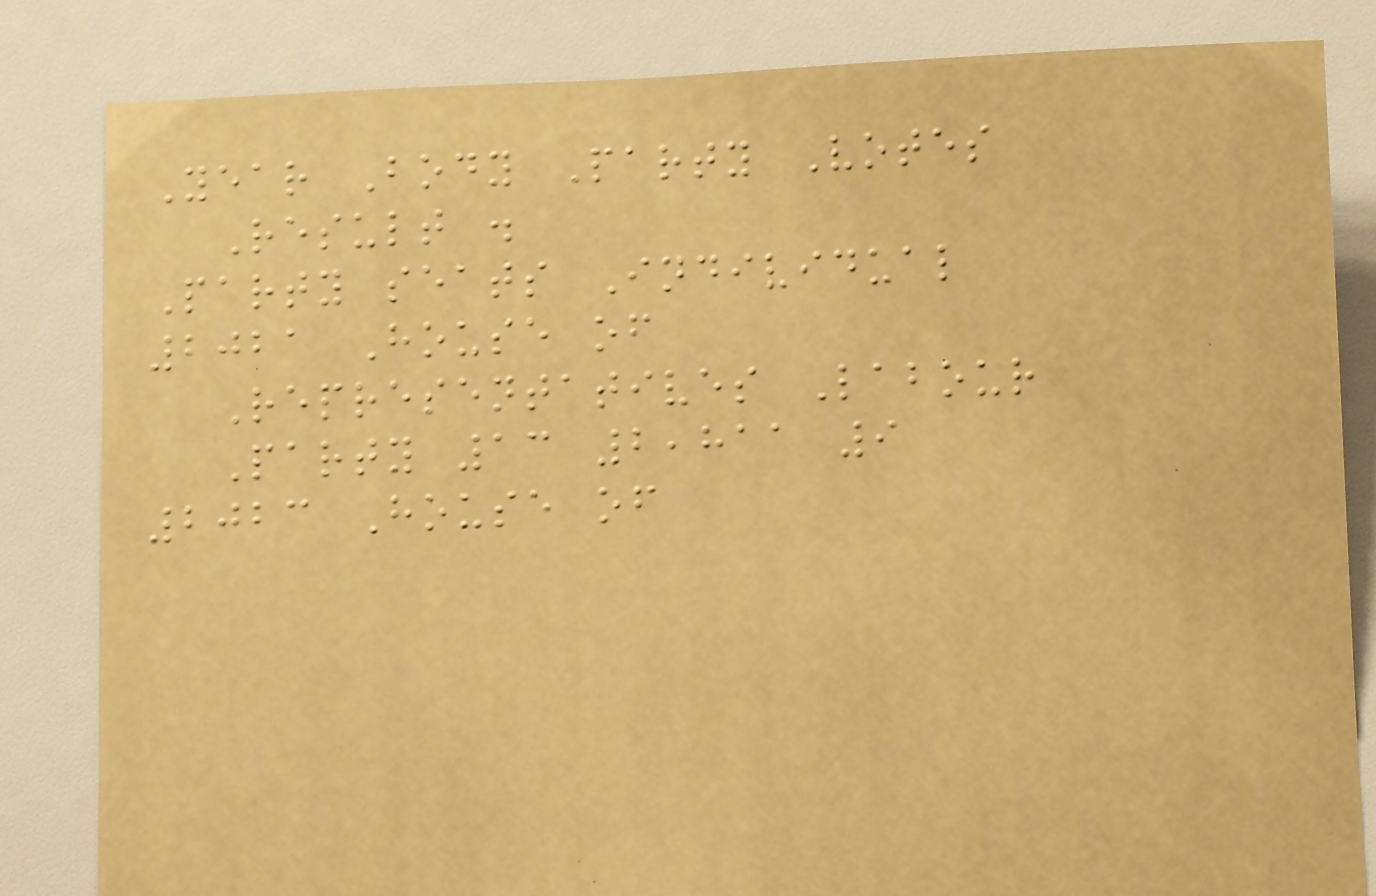Year Body Party Votes
Result .
Party seats Individual
2021 House of
Representatives Labour
Party 13 2,811 9
2023 House of
